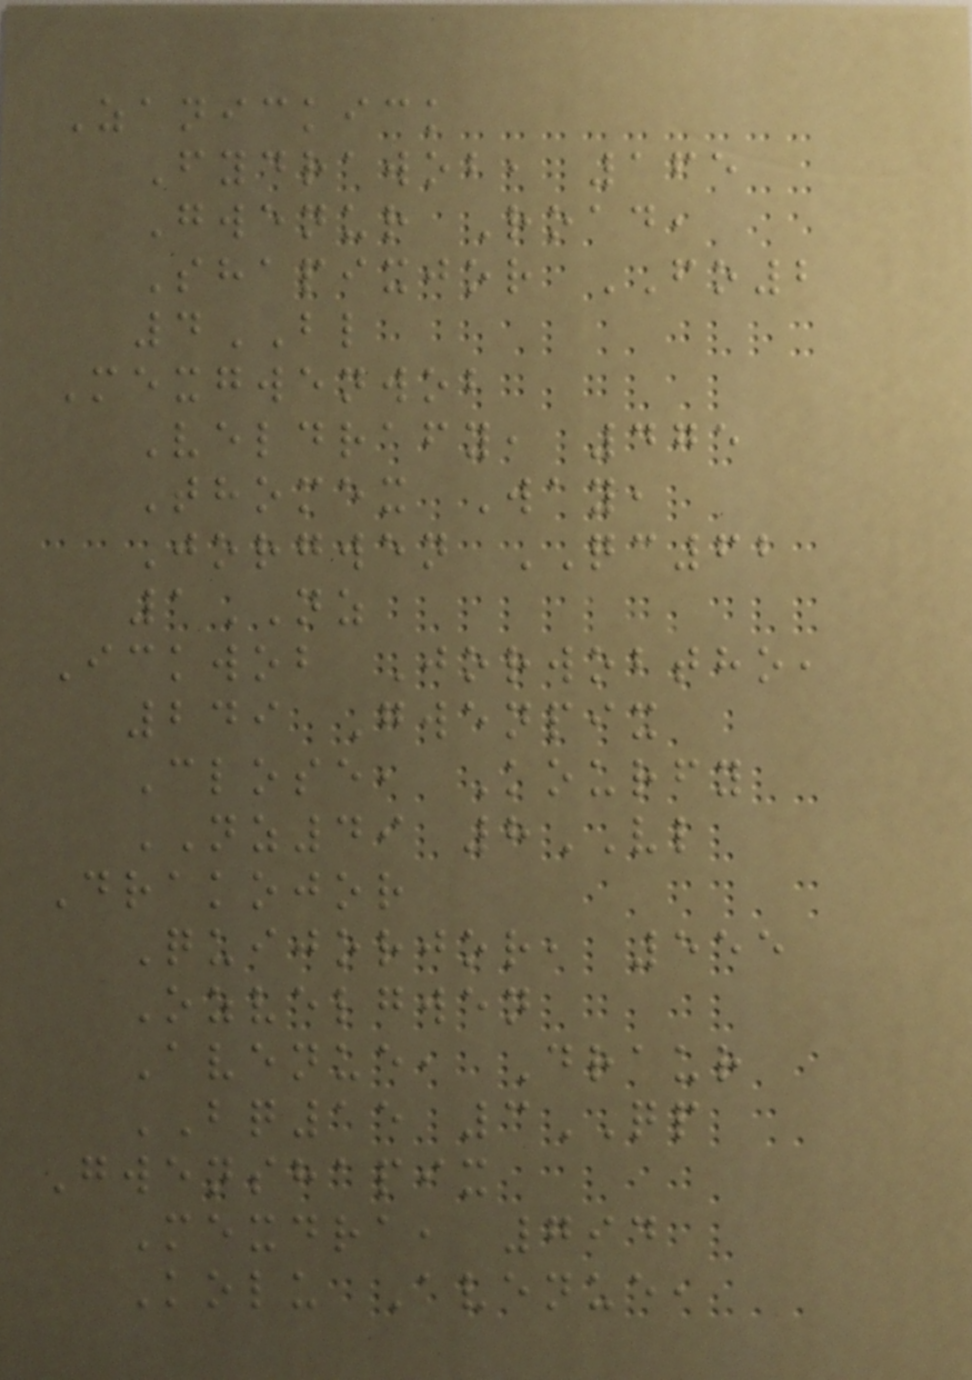Zanickick
Fydrawob, 165
Gwenur Road,
Shapixjor FO2
4BL
Mexgwenwob
Veldrafy, 475
Thomex Way,
Jorgwen QC62
1NZ
Ickwob Jorwobtho,
249 Gwenpix
Close, Kourfy
NZ49 8VL
Drakojor
Quijorjor, 555
Ozvelgwen
Avenue, Draur
BQ15 3QP
Gwenshapix
Mexdra, 794
Kolu Avenue,
